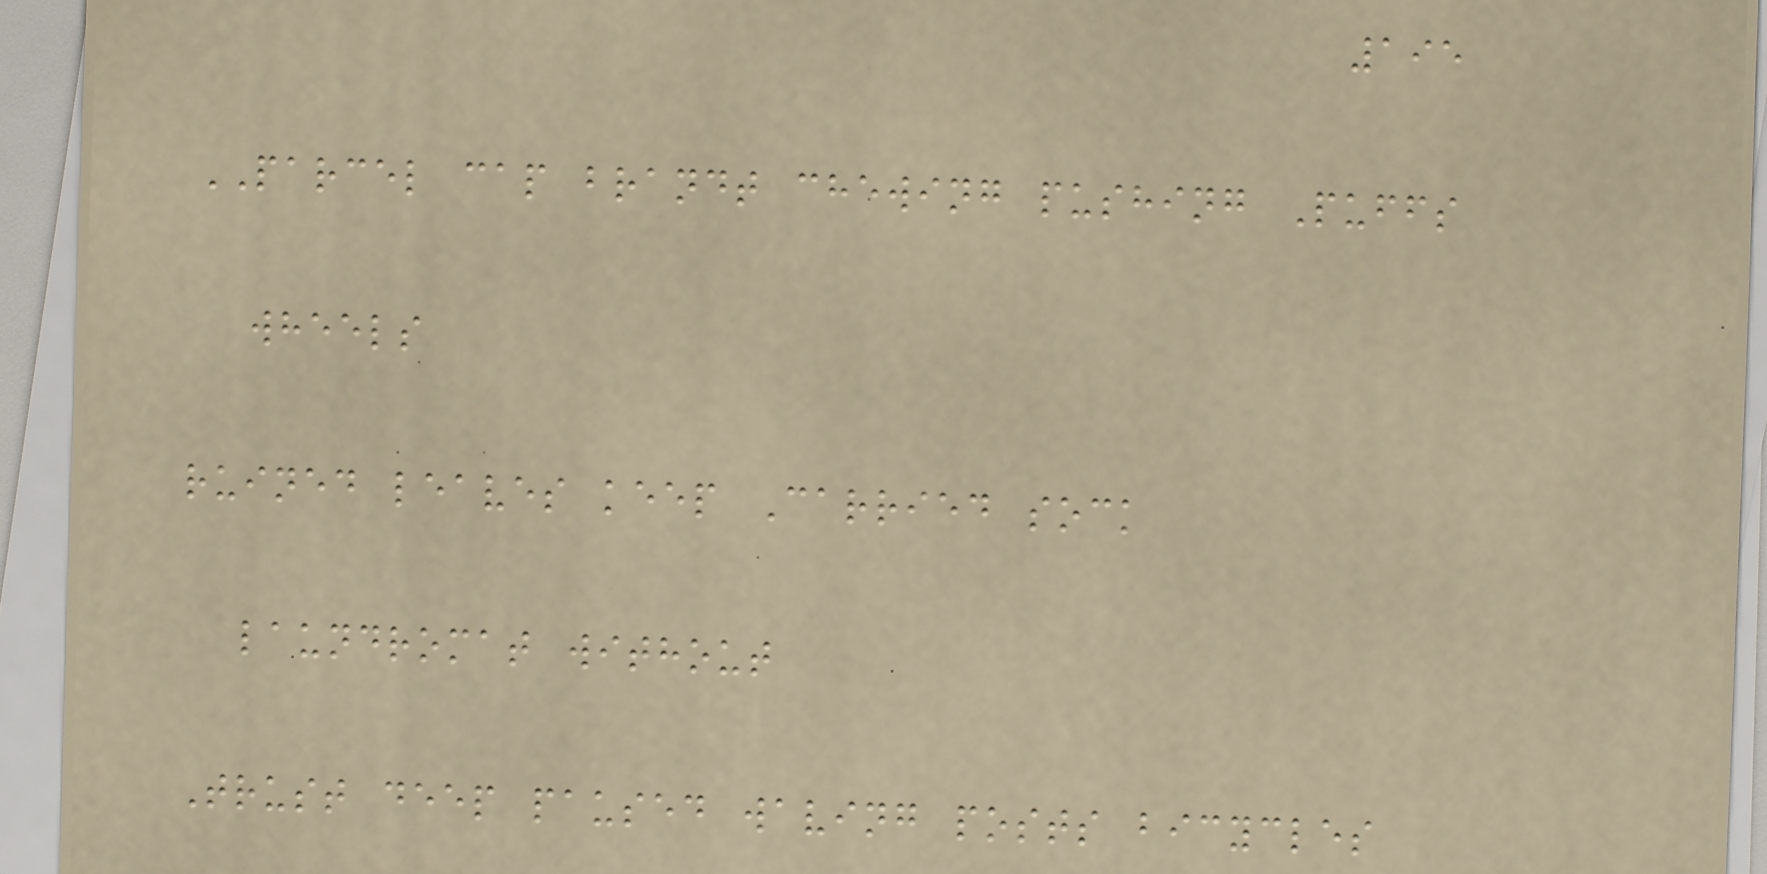195
PARCEL cap brandt chewing pushing Puffs
wheels
ruined leaves keep Carried sock
laundromat without
Trust deep paused waving posts bicycles
